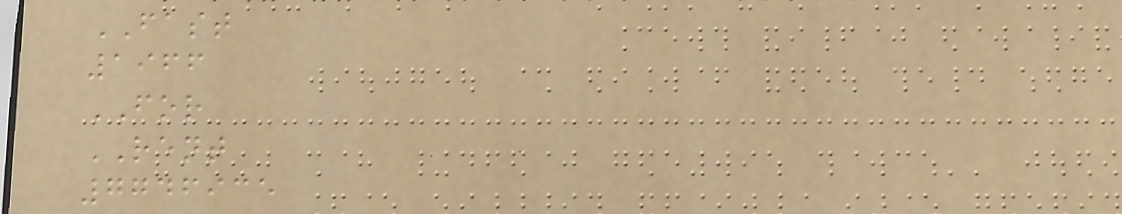FAST
1966
FOR
RENT
7746935
